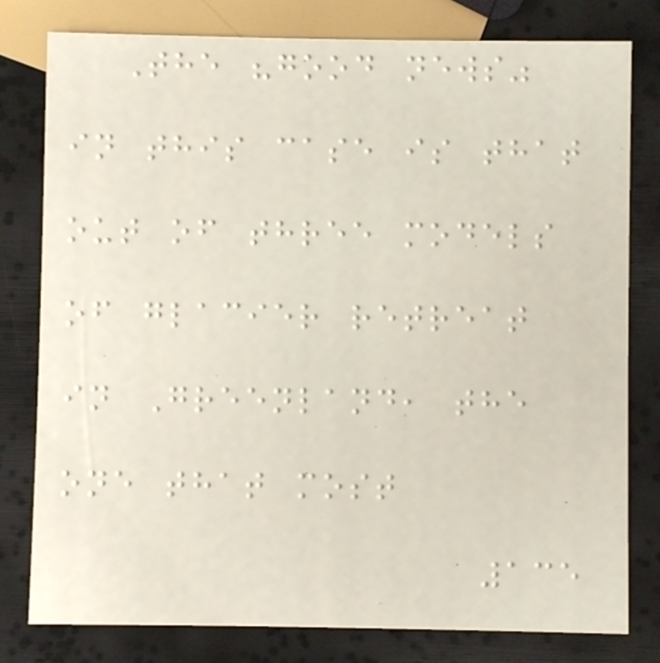The "good news"
in this case is that
out of three models
of glacier retreat
in Greenland, the
one that most
135
